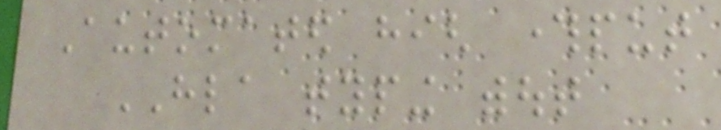Automated high throughput
HLA typing without
